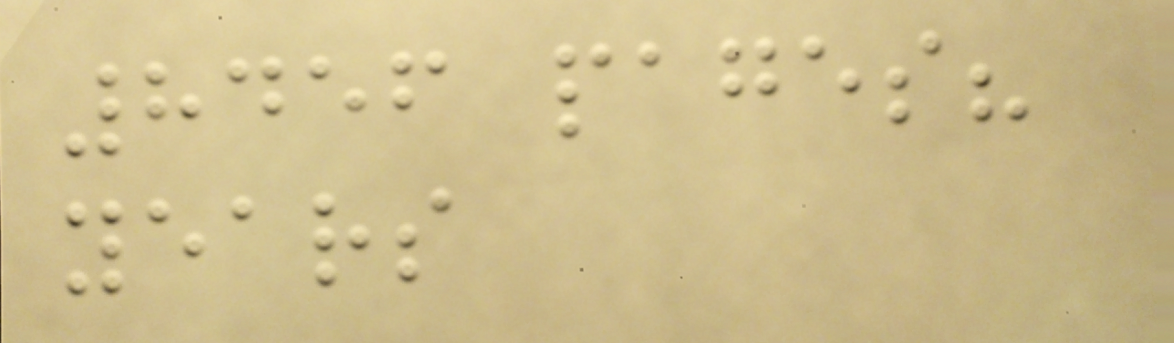8456 pages?
years
